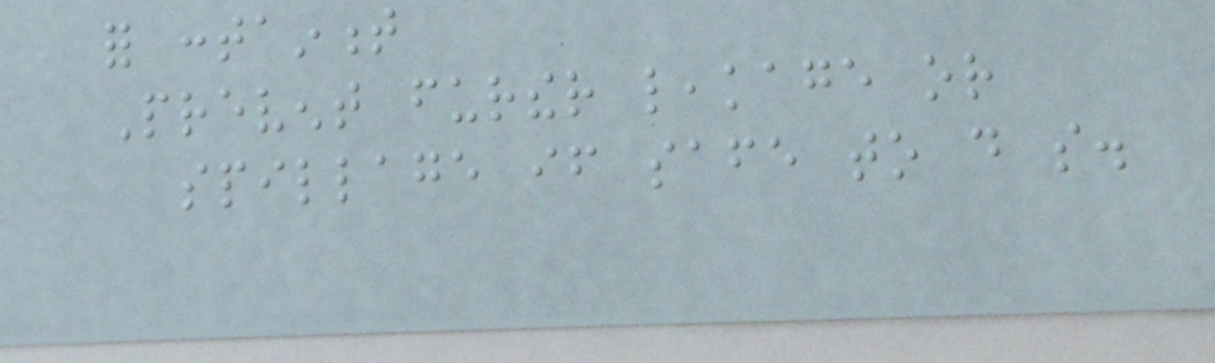for containment
Prevent further leakage or
spillage if safe to do so.
